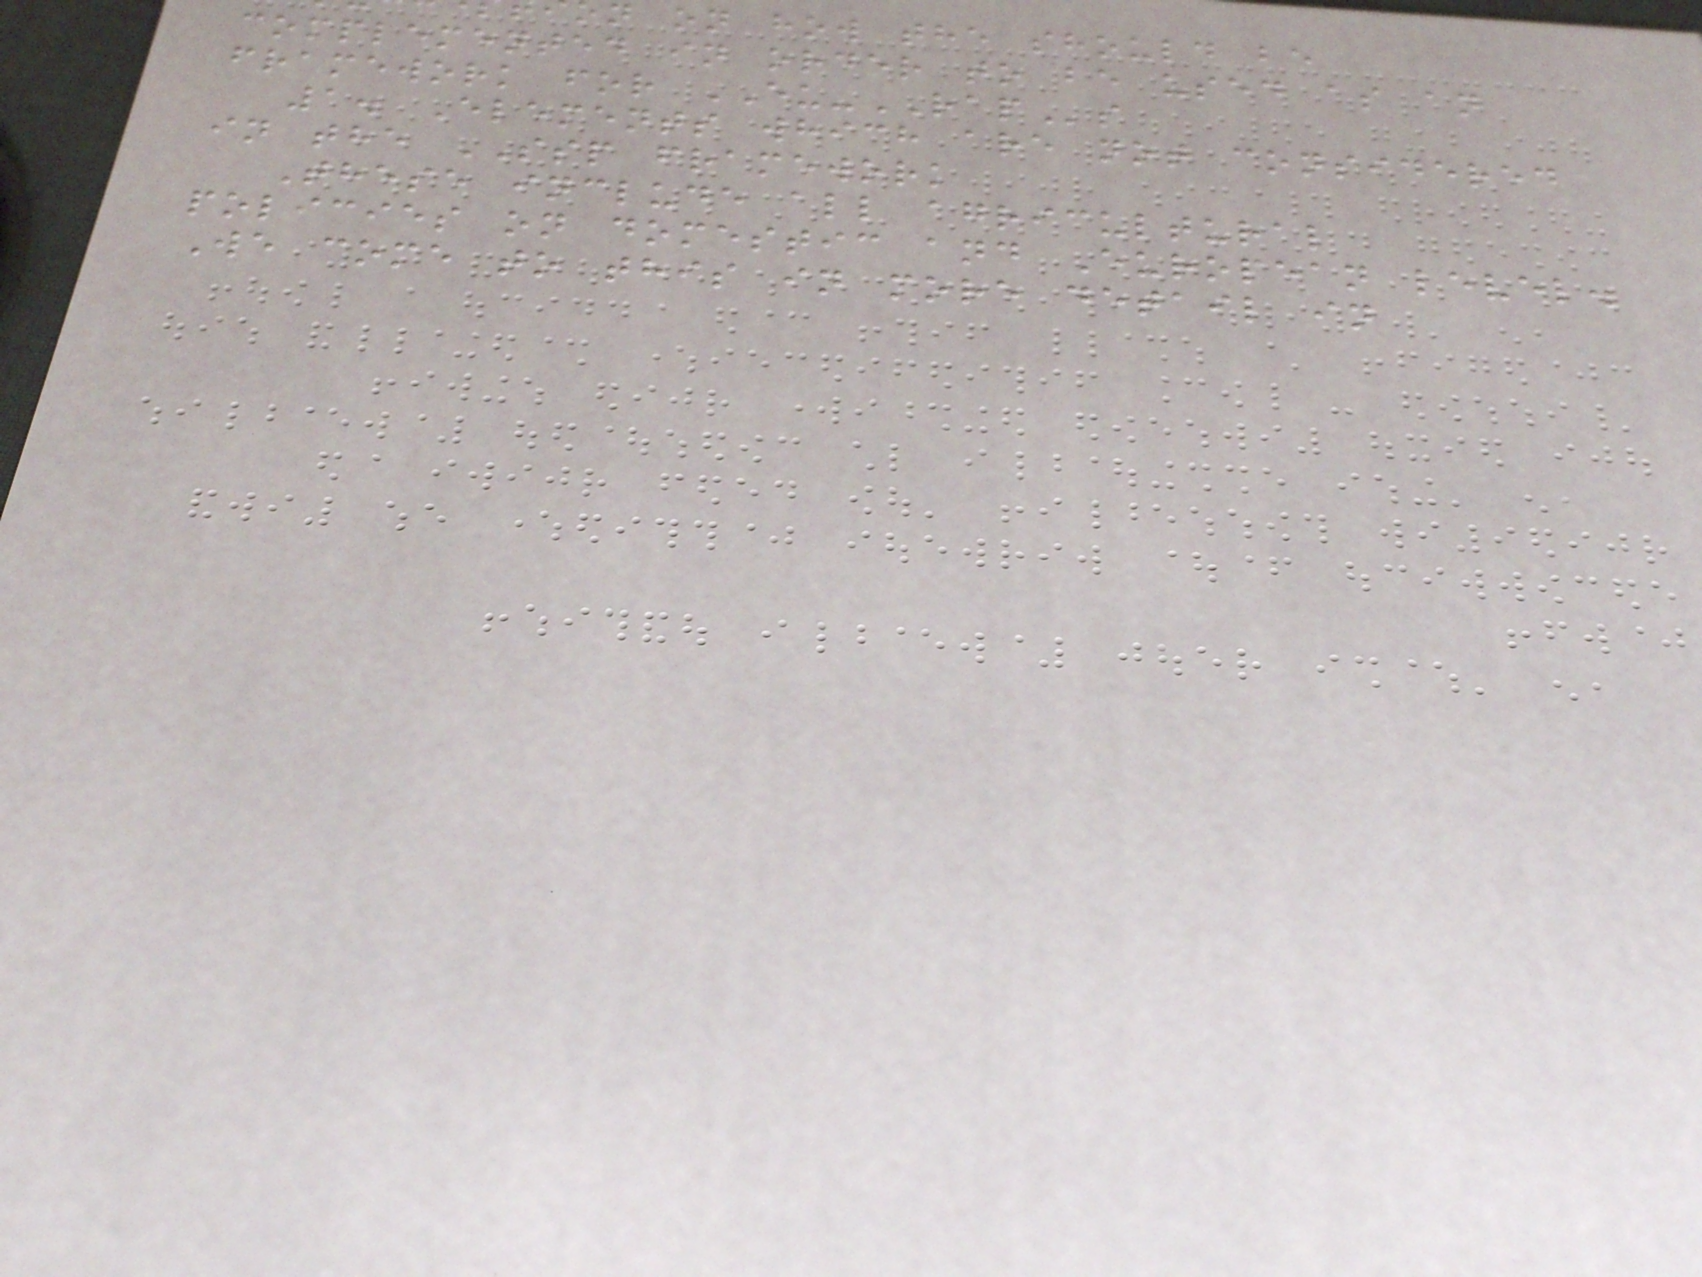n on how the should be
complemented in order to be used as an
framework for EU-RAPs
1. Elements which are not considered
in the SSP framework
These include all agricultural
policies on domestic and European level.
We come to this in more detail in
